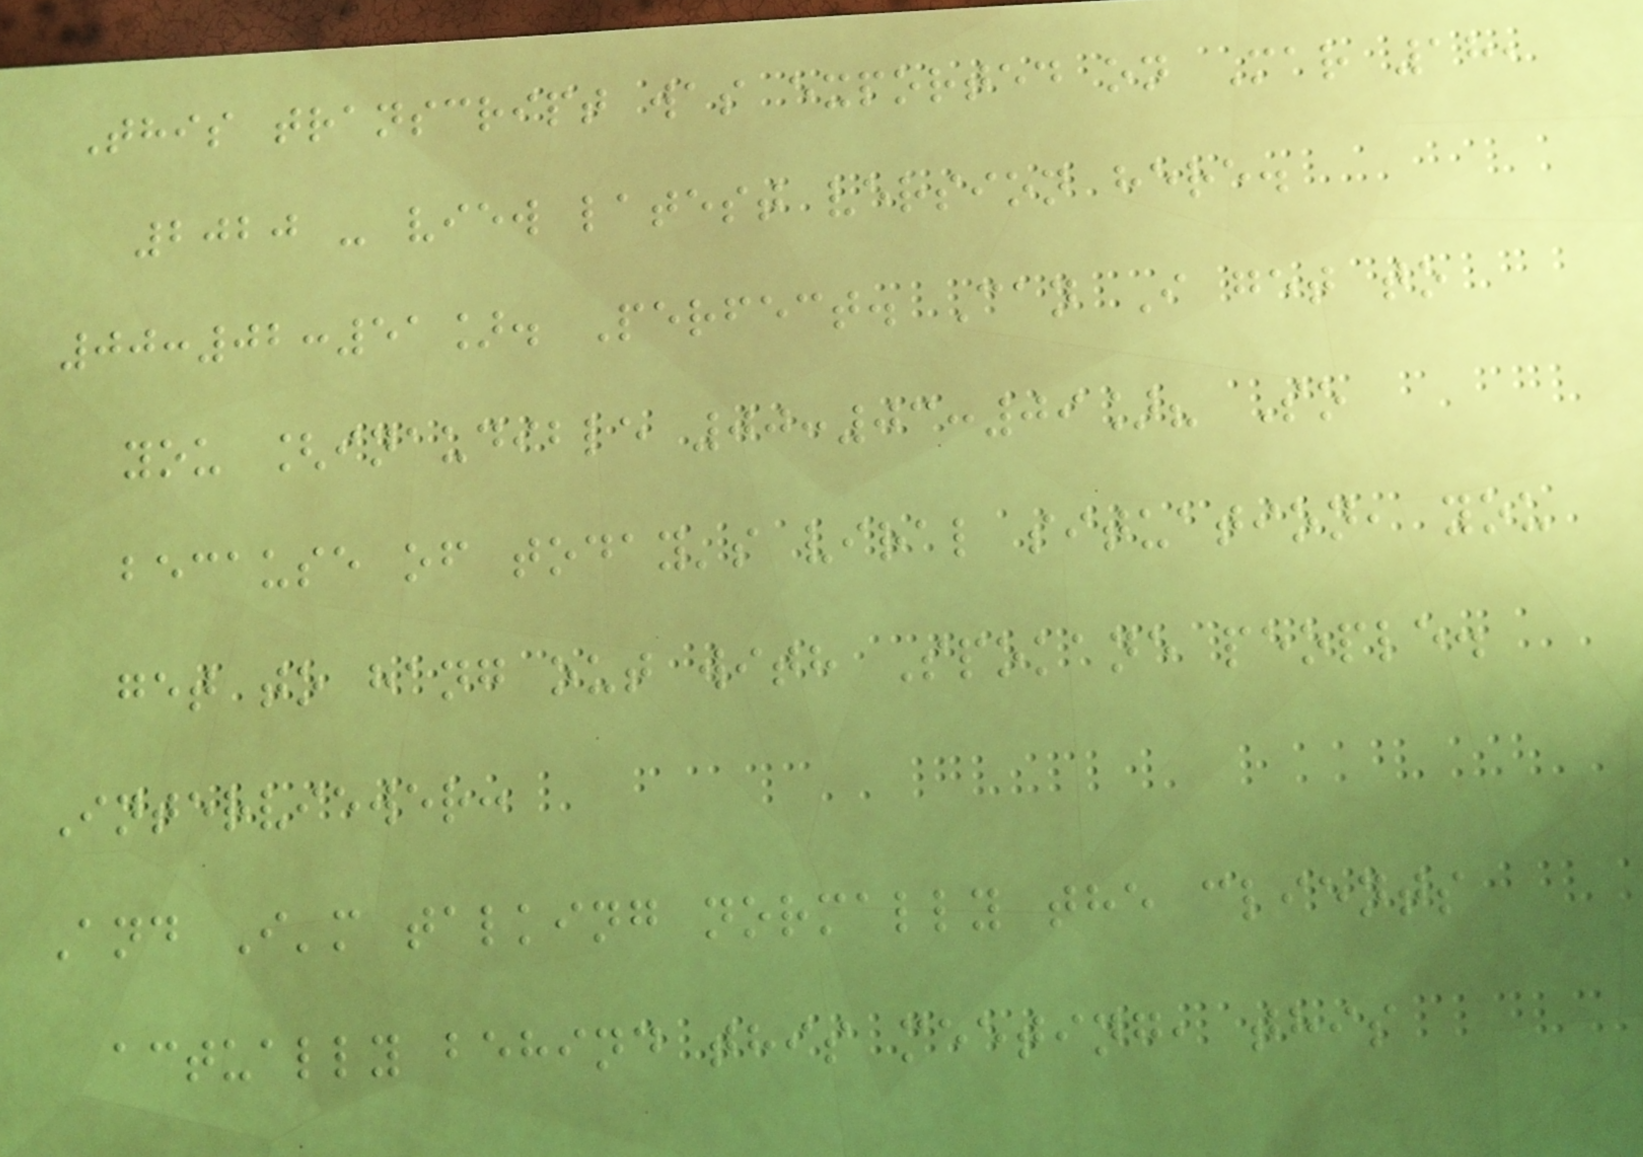This transcript was exported on Mar 18,
2020 - view latest version here.
00:02:51]. Perfect. Can I get to
you [inaudible 00:03:09]? So
because of today's viral situation, you
get to hang out with Spokane people.
Interviewer:
And I'm talking normally the clients
actually behind this meeting, this
